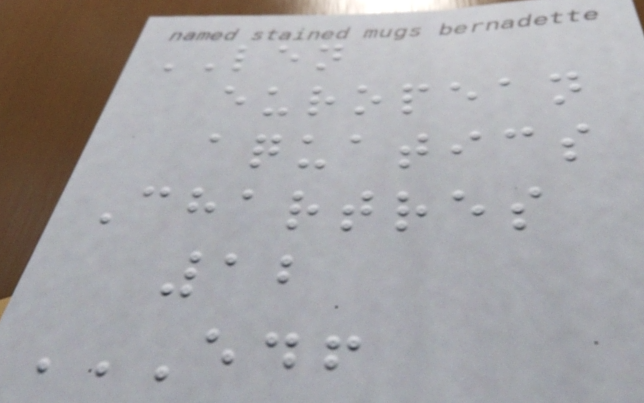LEN
european
aquatics
Chartres
12
EDF
